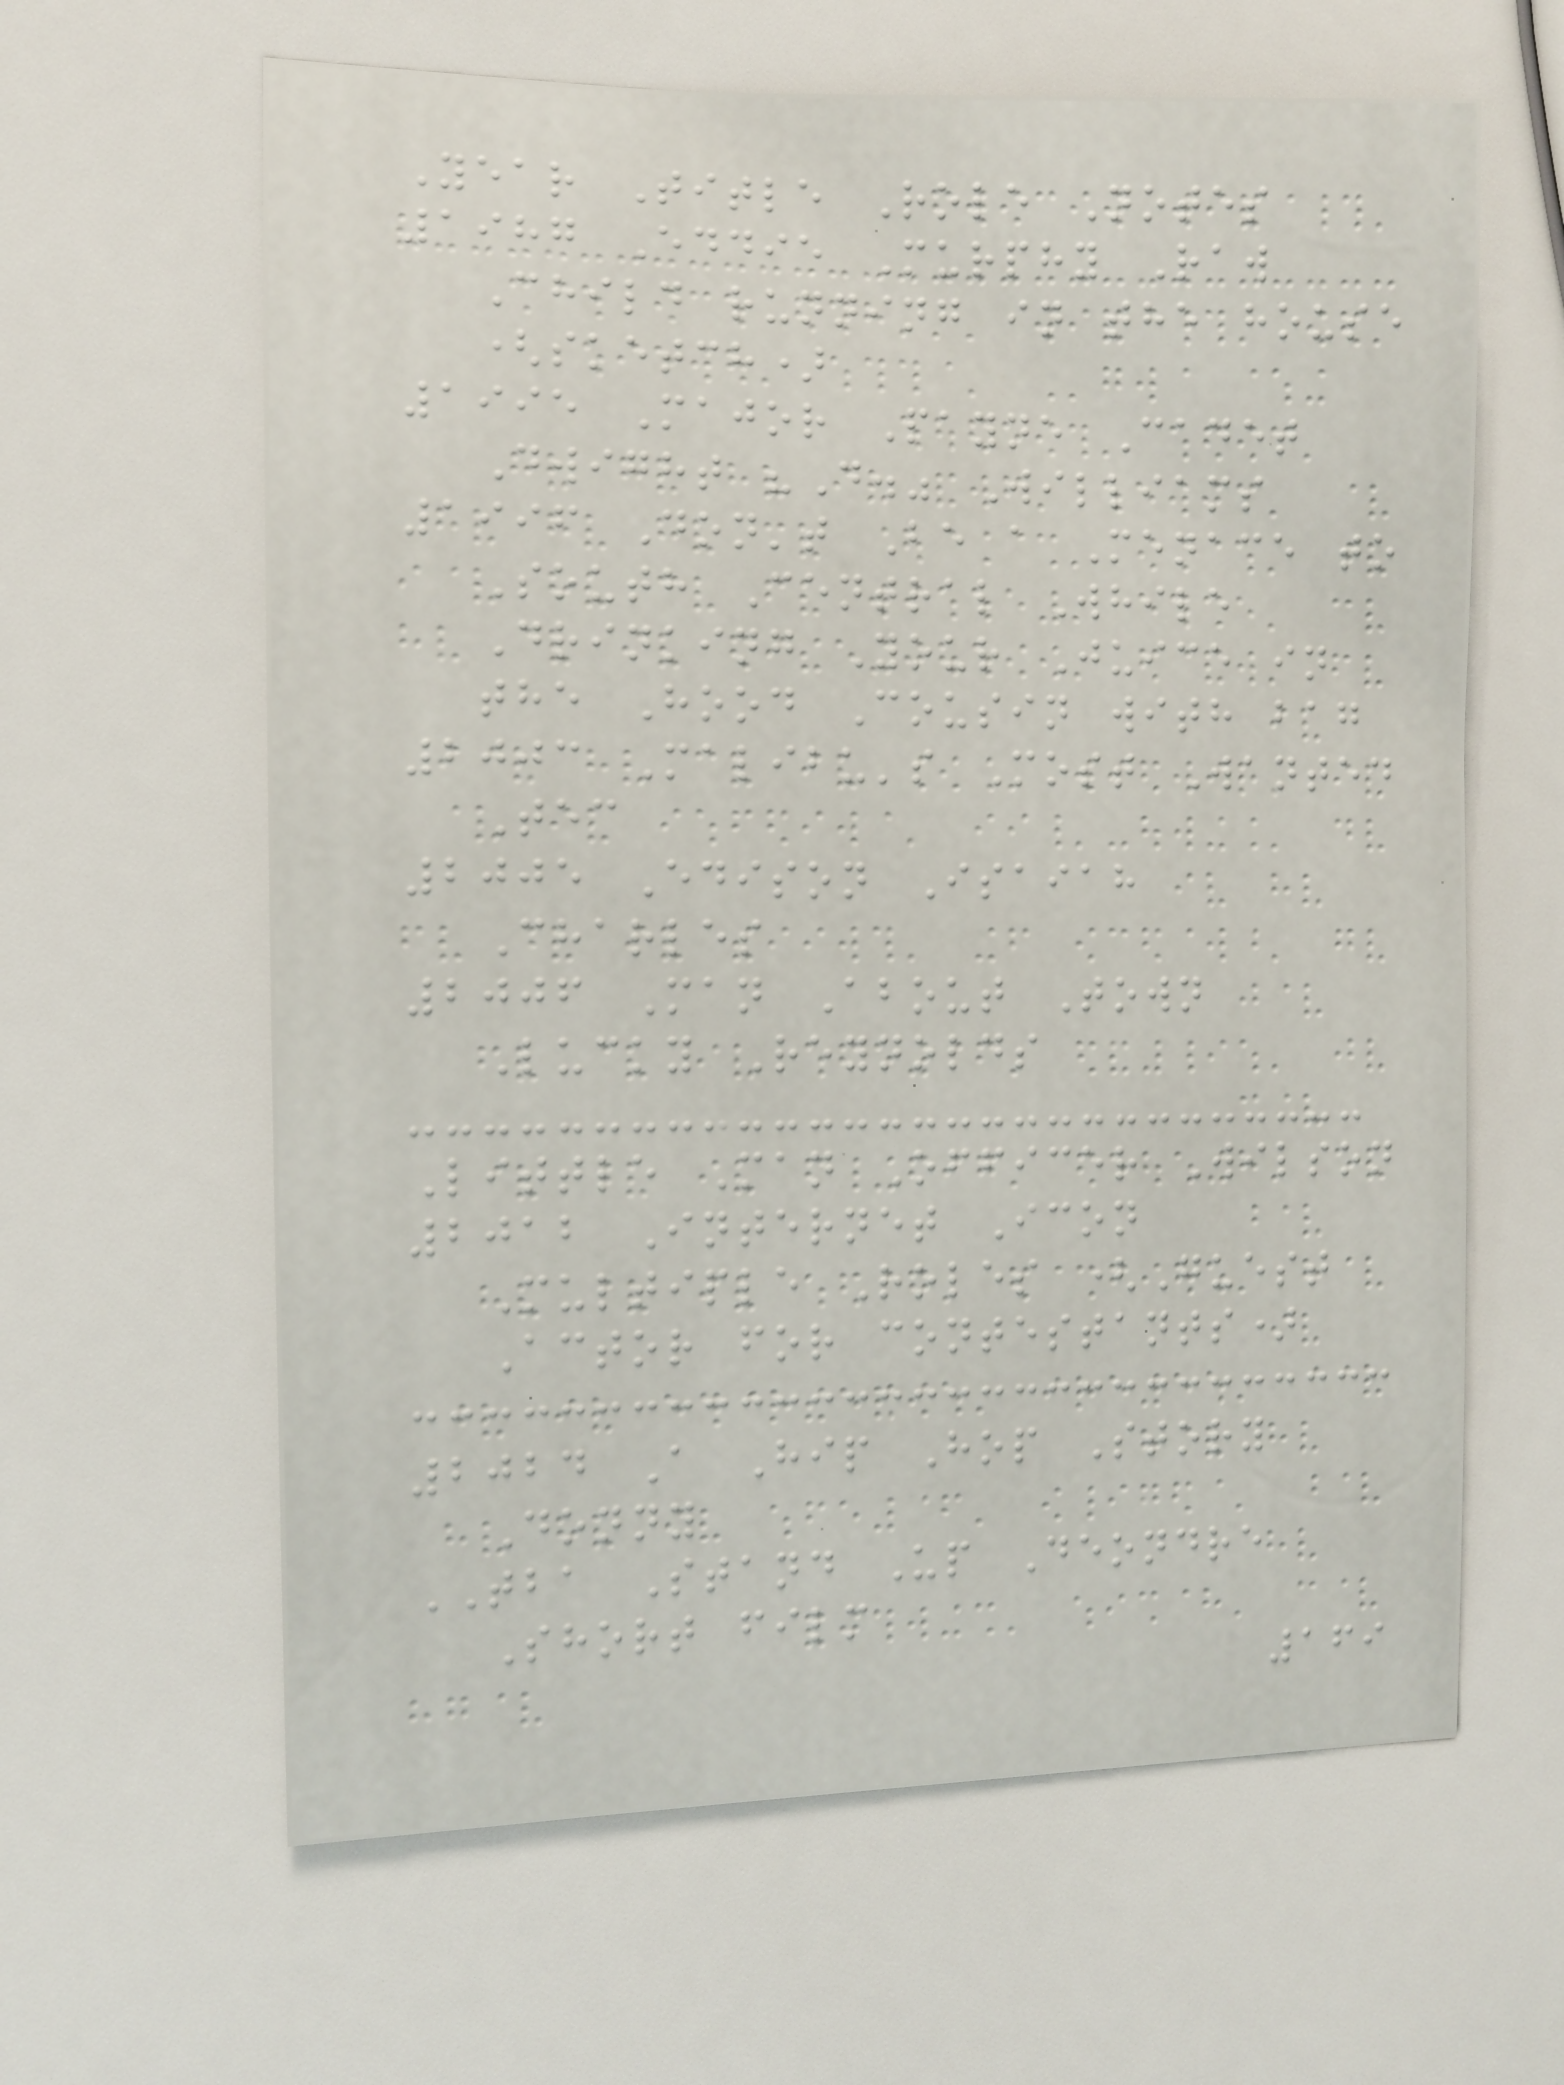Year Title Role Notes
1987 Eddie Murphy Raw
Child running in the house
(sketch)
1995 Major Payne Cadet
Dwight "D." Williams
1996 Don't Be a Menace to
South Central While
Drinking Your Juice in
the Hood Cousin with bag
2003 Malibu's Most Wanted
Tec
2005 Edison Isaiah
Charles
2006 Man About Town
Lucky Reynolds
Little Man Officer Wilson
2012 Internet Icon
Multiple Roles (Guest
Actor for contestants)
2024 A Hip Hop Story
Donny
TBA Stand Up Deondre
Short film
169
